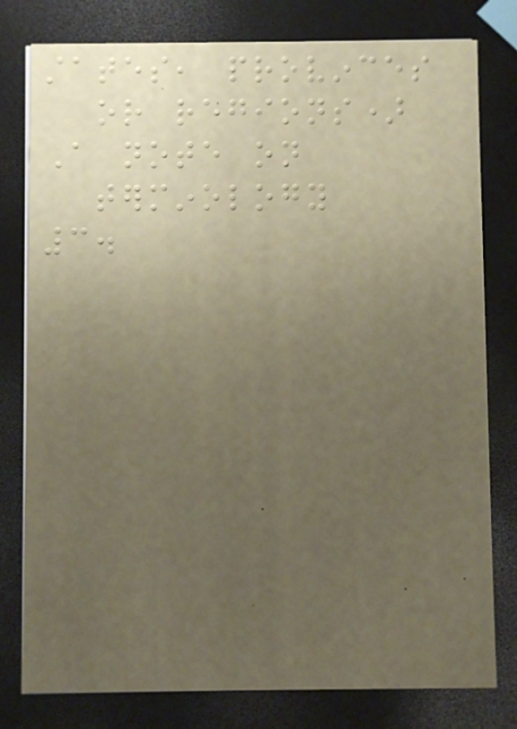states, provinces
or regions)
A note on
terminology
3.
